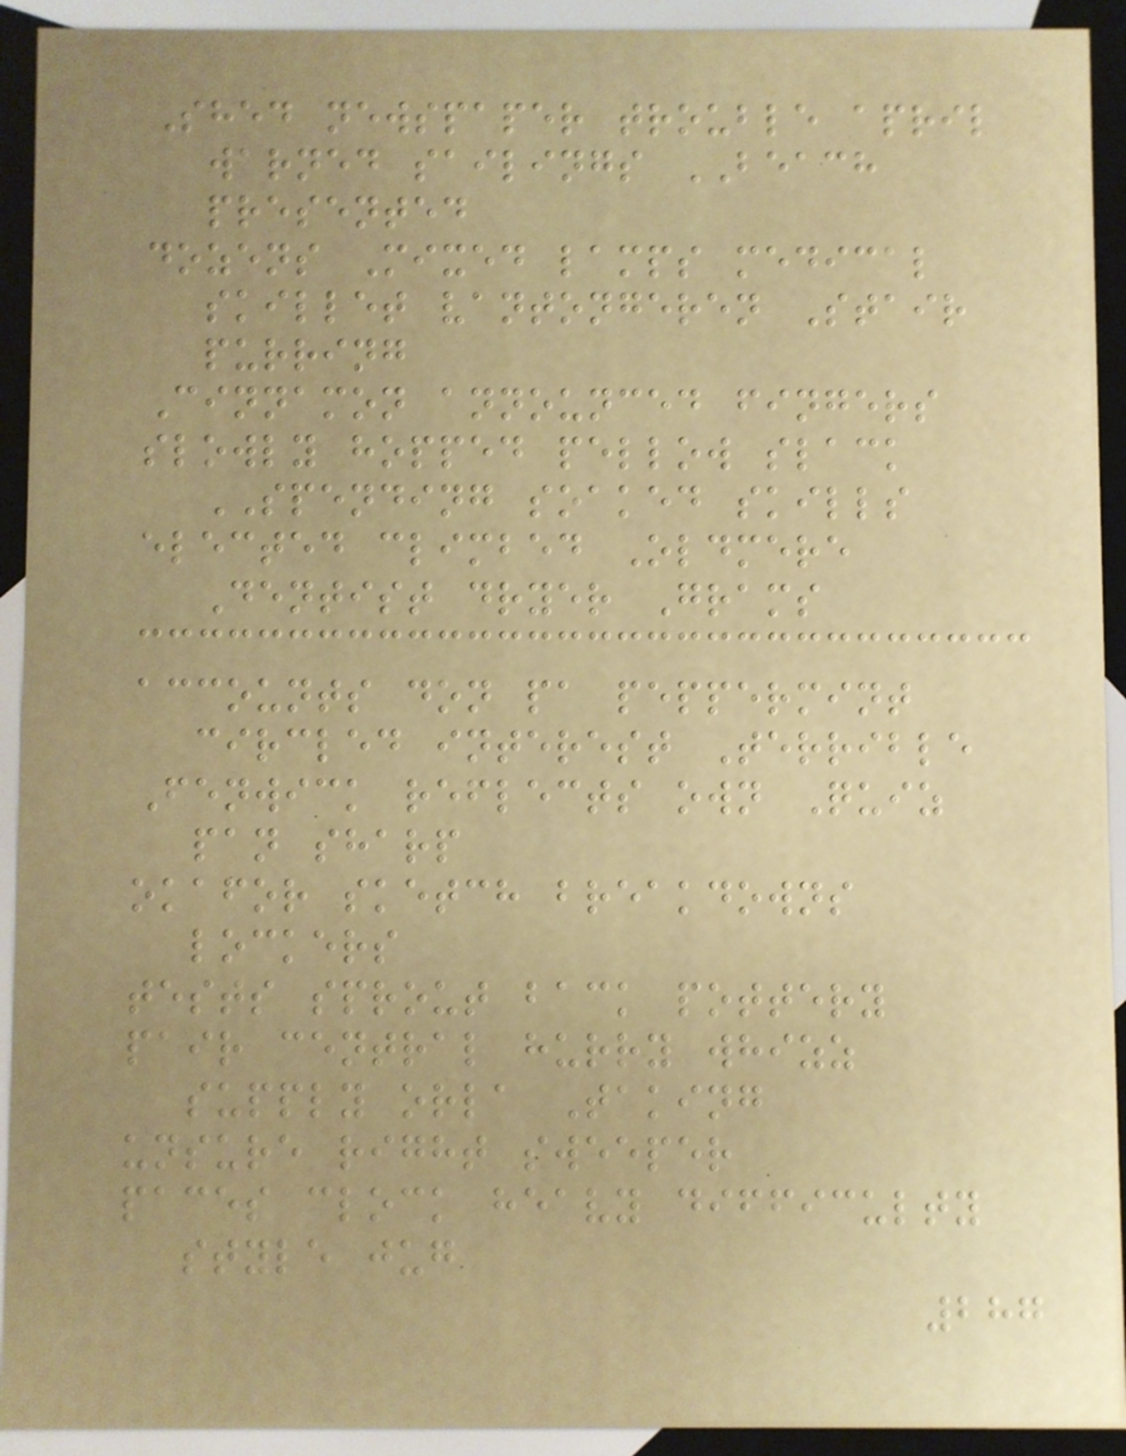Shed newspaper trouble april
warned sailings BEACH
presented
dozens Mixed lamps medical
skillet vantongeren Stair
purring
Cinnamon announced fingers
slowly hopped pellow slack
SPENDING soaked skills
elected climbed Oldmere
Dentist dryer Grams
accounts don pa peppermint
circled interest Terrible
Fenwick reflects own Quiz
pan sharp
okafor sketch breakdowns
lockers
tests sprout back pottery
pair central hurry whizz
supply orla Taking
unsure right sweeper
paces clock heavy difficulty
style jug
287
